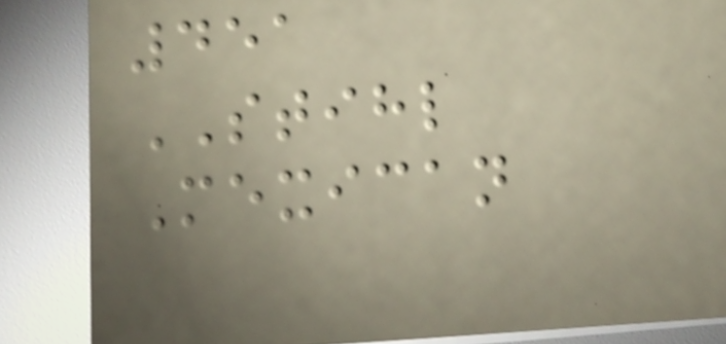451
STIHL
Mexican
